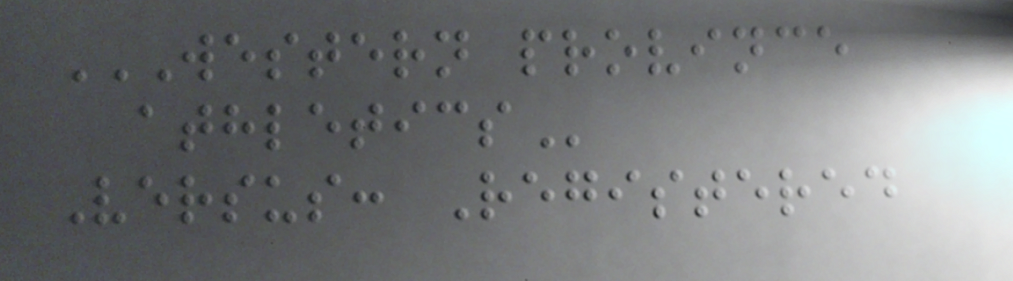WESTERN PROVINCE
ATHLETICS
Versus: Registered
